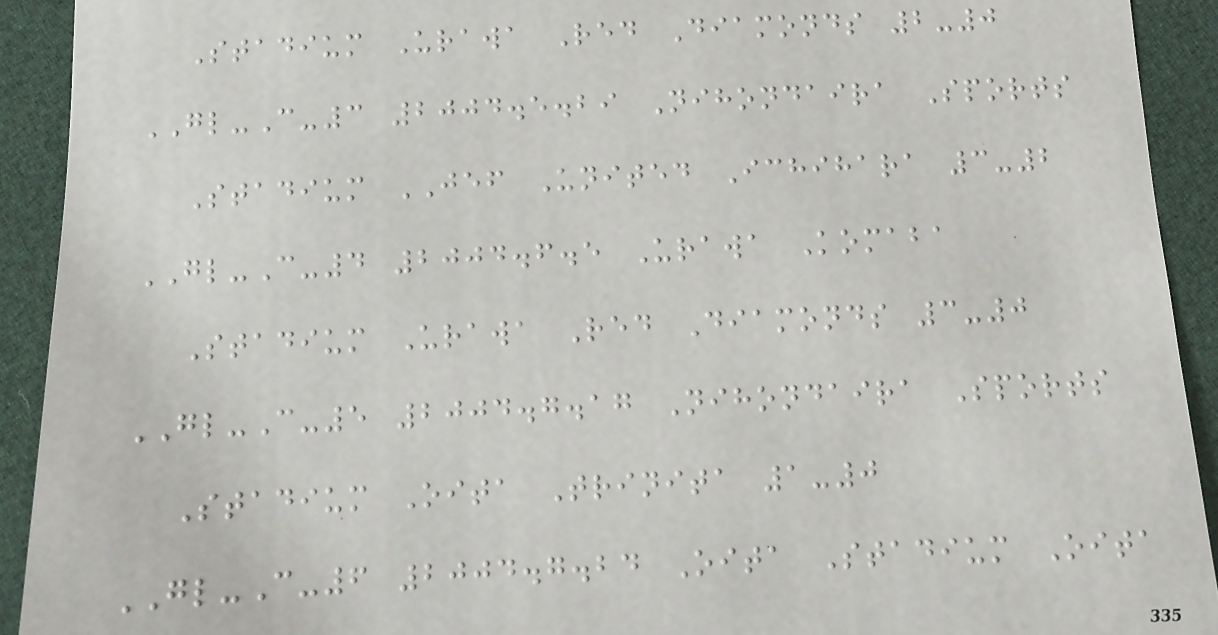Stadium Urawa Red Diamonds 2-0
GL-C-3 2004.5.29 Nihondaira Sports
Stadium JEF United Ichihara 3-2
GL-C-4 2004.6.5 Urawa Komaba
Stadium Urawa Red Diamonds 3-0
GL-C-5 2004.7.17 Nihondaira Sports
Stadium Oita Trinita 1-0
GL-C-6 2004.7.24 Oita Stadium Oita
